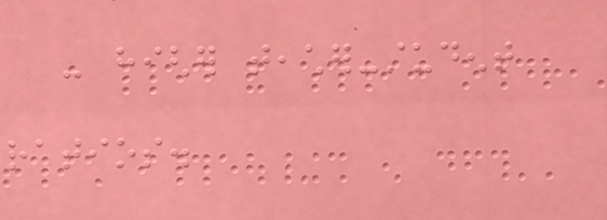- higher teacher-student
ratios.
